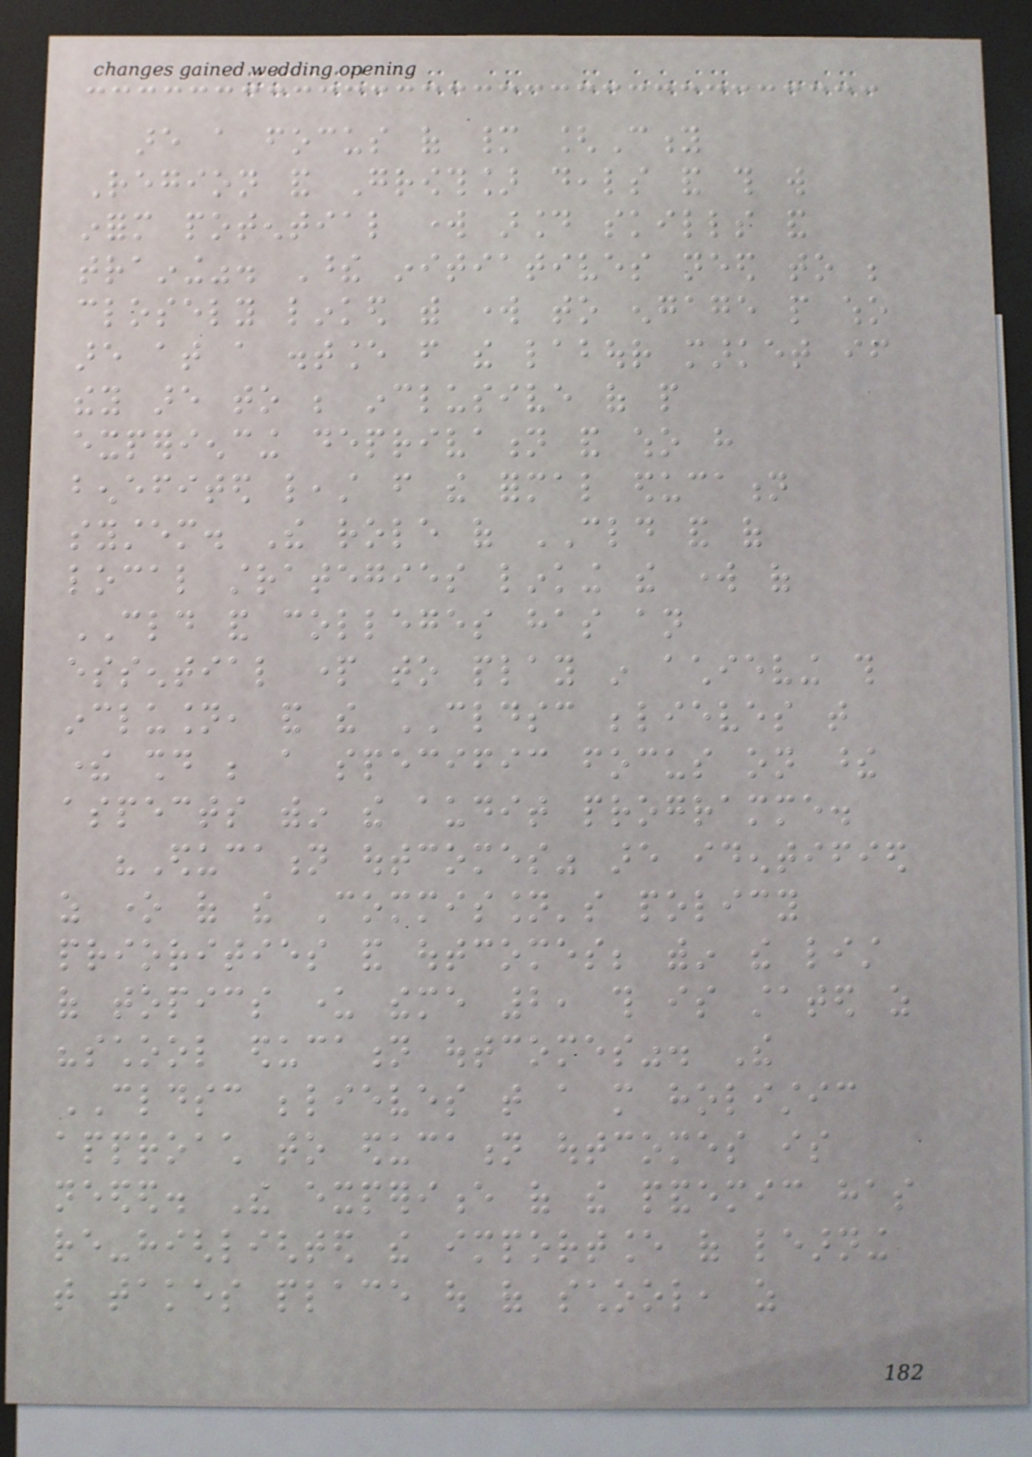are a focus of many [City
Region and Growth] deals and this will
inform potential work around skills and
training". These initiatives need to be
closely linked with work to engage people who
are at a distance from the labour market if
they are to be inclusive of people
experiencing deprivation and who have
benefited least from the formal education
system. The role of CLD and of
local strategies linking the work of
CLD and colleges has an
essential part to play in achieving this
inclusion, and the CLDSC believes that
there should be a specific focus on these
aspects within the audit programme.
"Education outcomes" are identified
as one of the Commission's policy
priorities and outcomes; within the list
of topics under theme 2, this is stated as
"school education outcomes". The
CLDSC believes that a more holistic
approach to education outcomes is
needed. The experience of the pandemic has
re-highlighted the importance of learning
that takes place out of school, as
